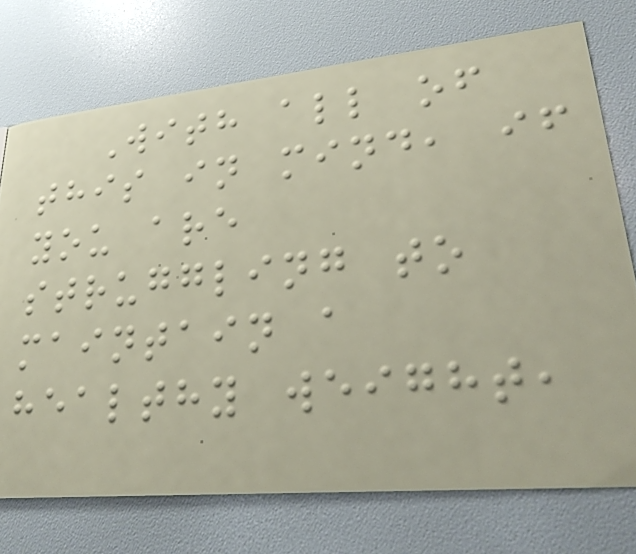With all of
this in mind, if
you are
struggling to
maintain a
healthy weight,
